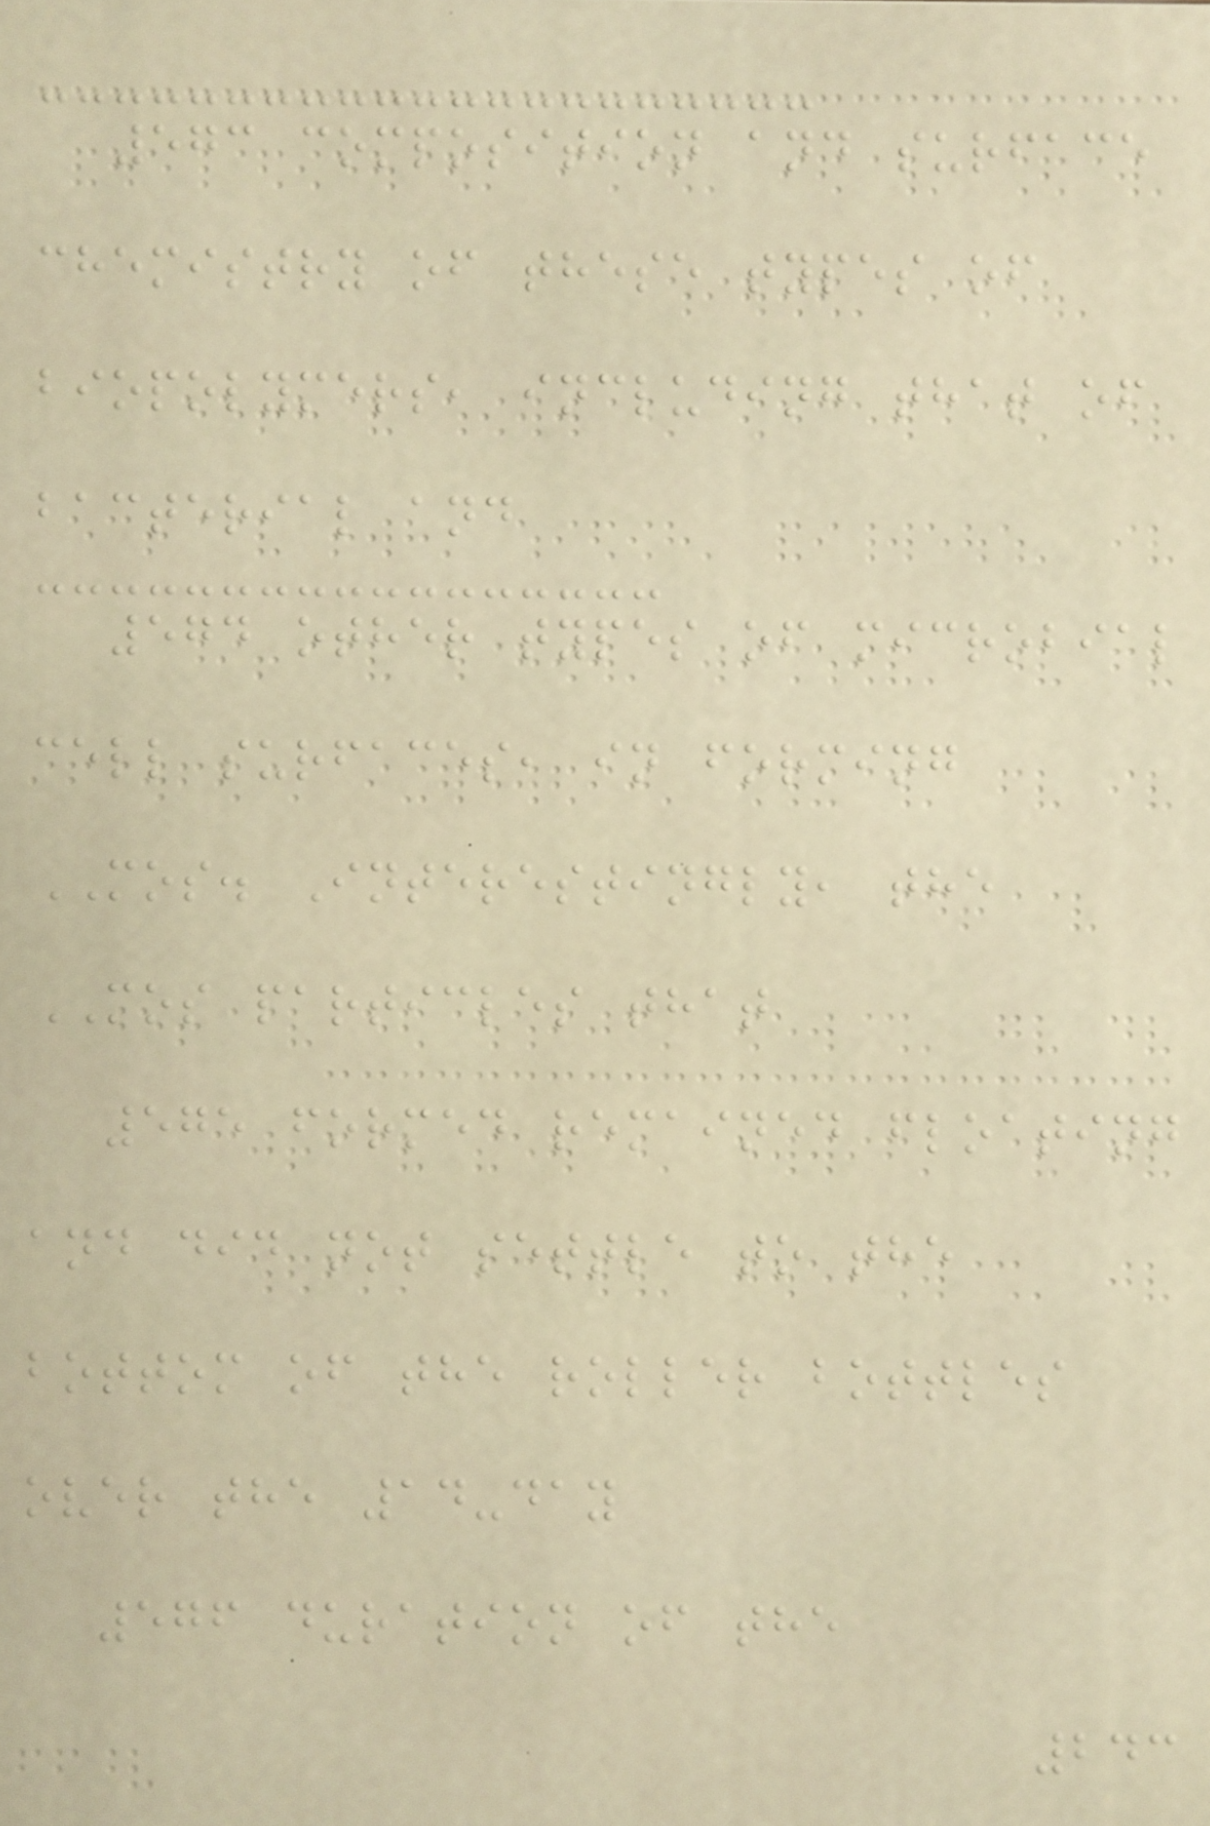573 composition and surface
chemistry of these types of
biopolymers, including that of
bacterial and
574 other types of microbial
cell surfaces, in forming
MOS. Interestingly, the
MOS particles that
575 formed remained floating
and did not settle to the
bottom of the roller bottles
over the 14-day
576 duration of the
243
